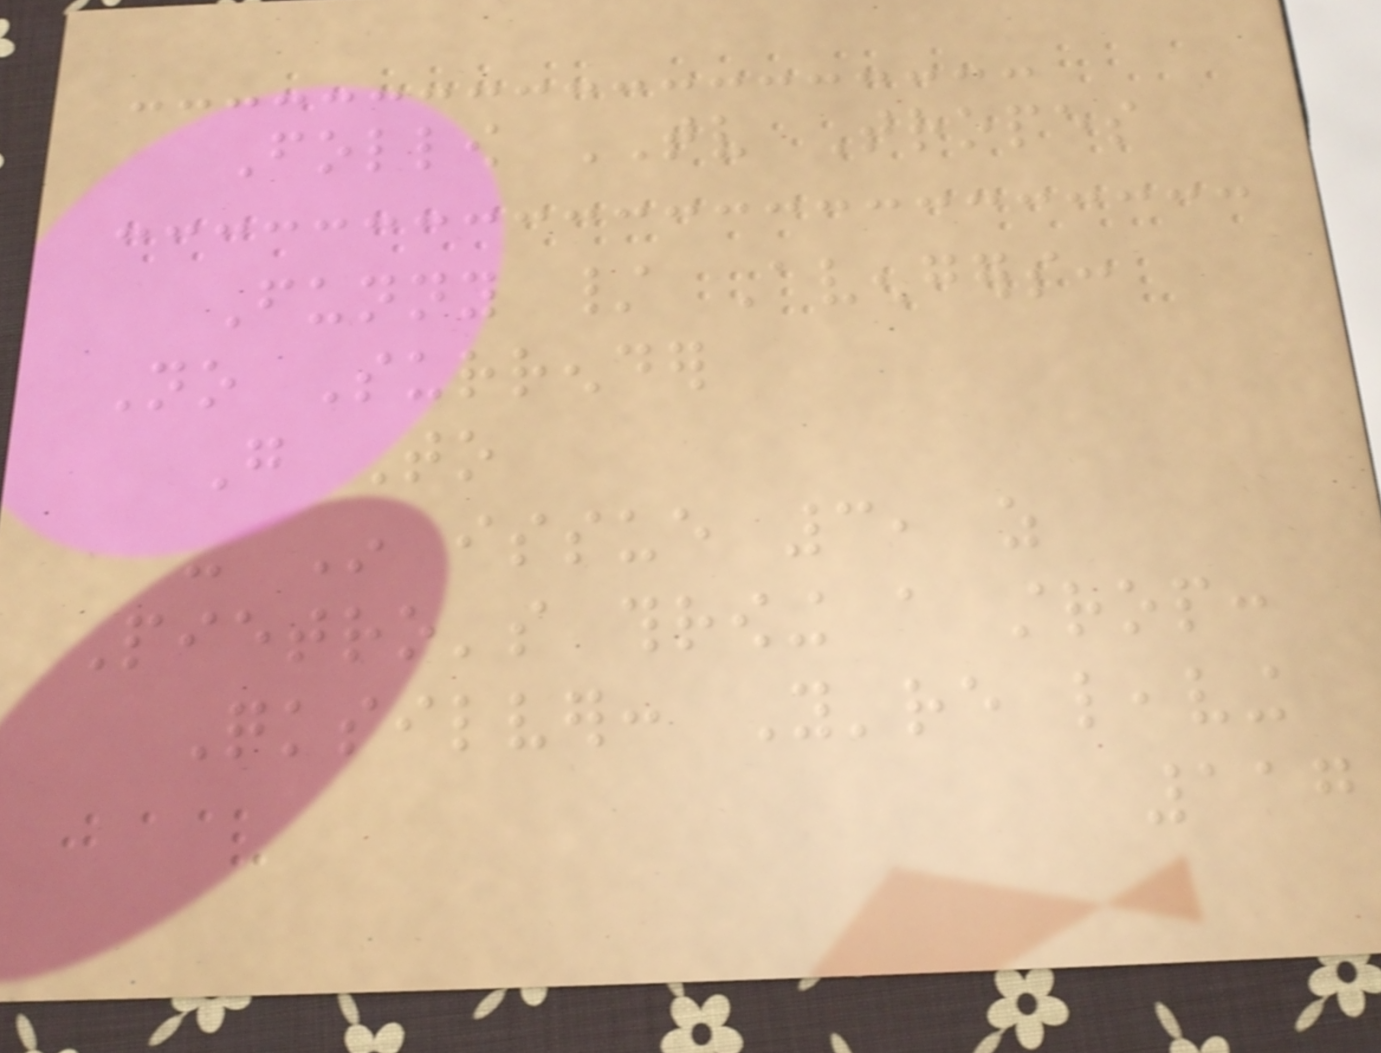Follow TV Tropes
Funny / Avengers:
No Surrender
Go To
- In issue 3, as
Pietro's throwing a strop:
Quicksilver: You're leaving
117
